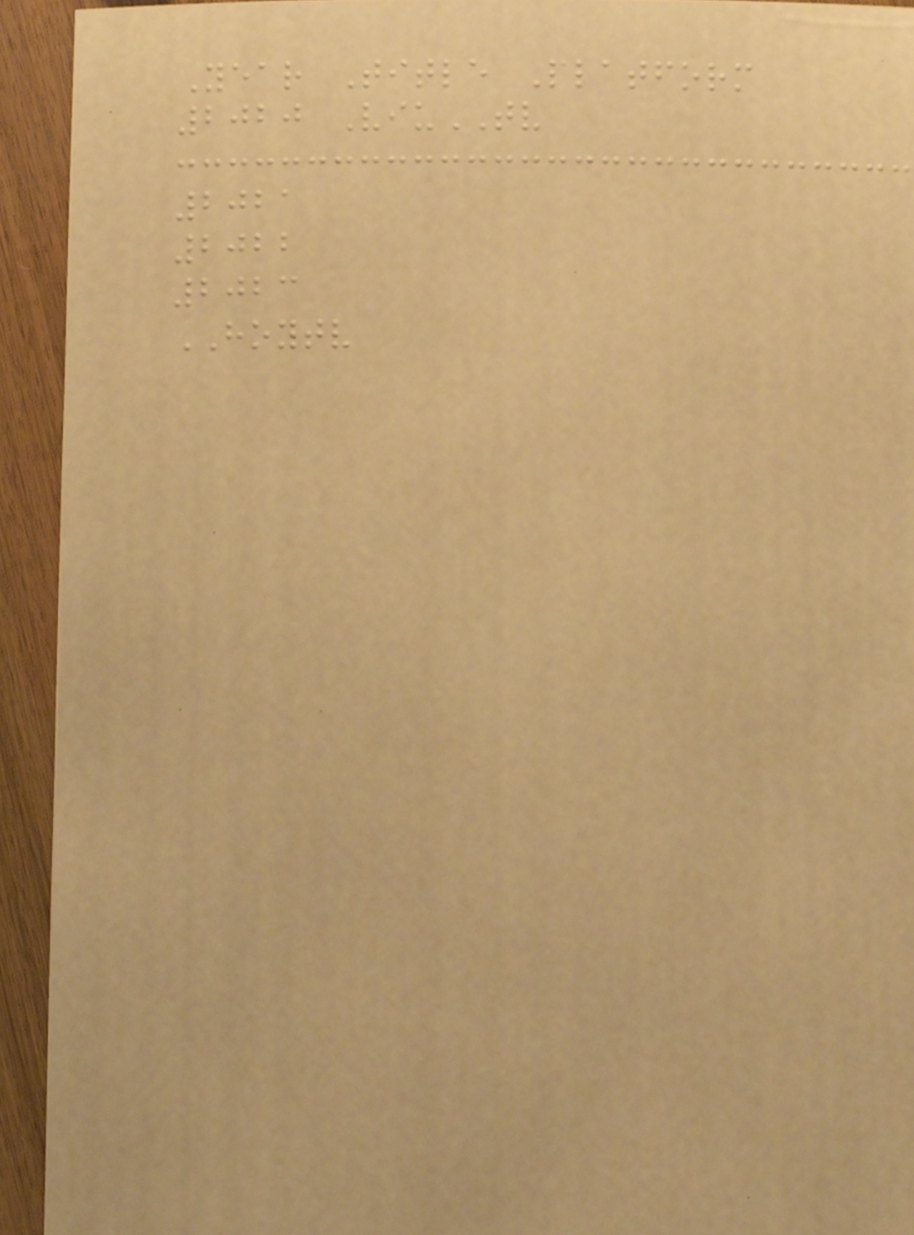Year Title Platform
2020 ViuTV
2021
2022
2023
HOYTV
